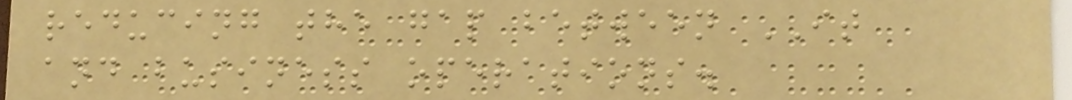reducing the gap between IT
and business operations.
